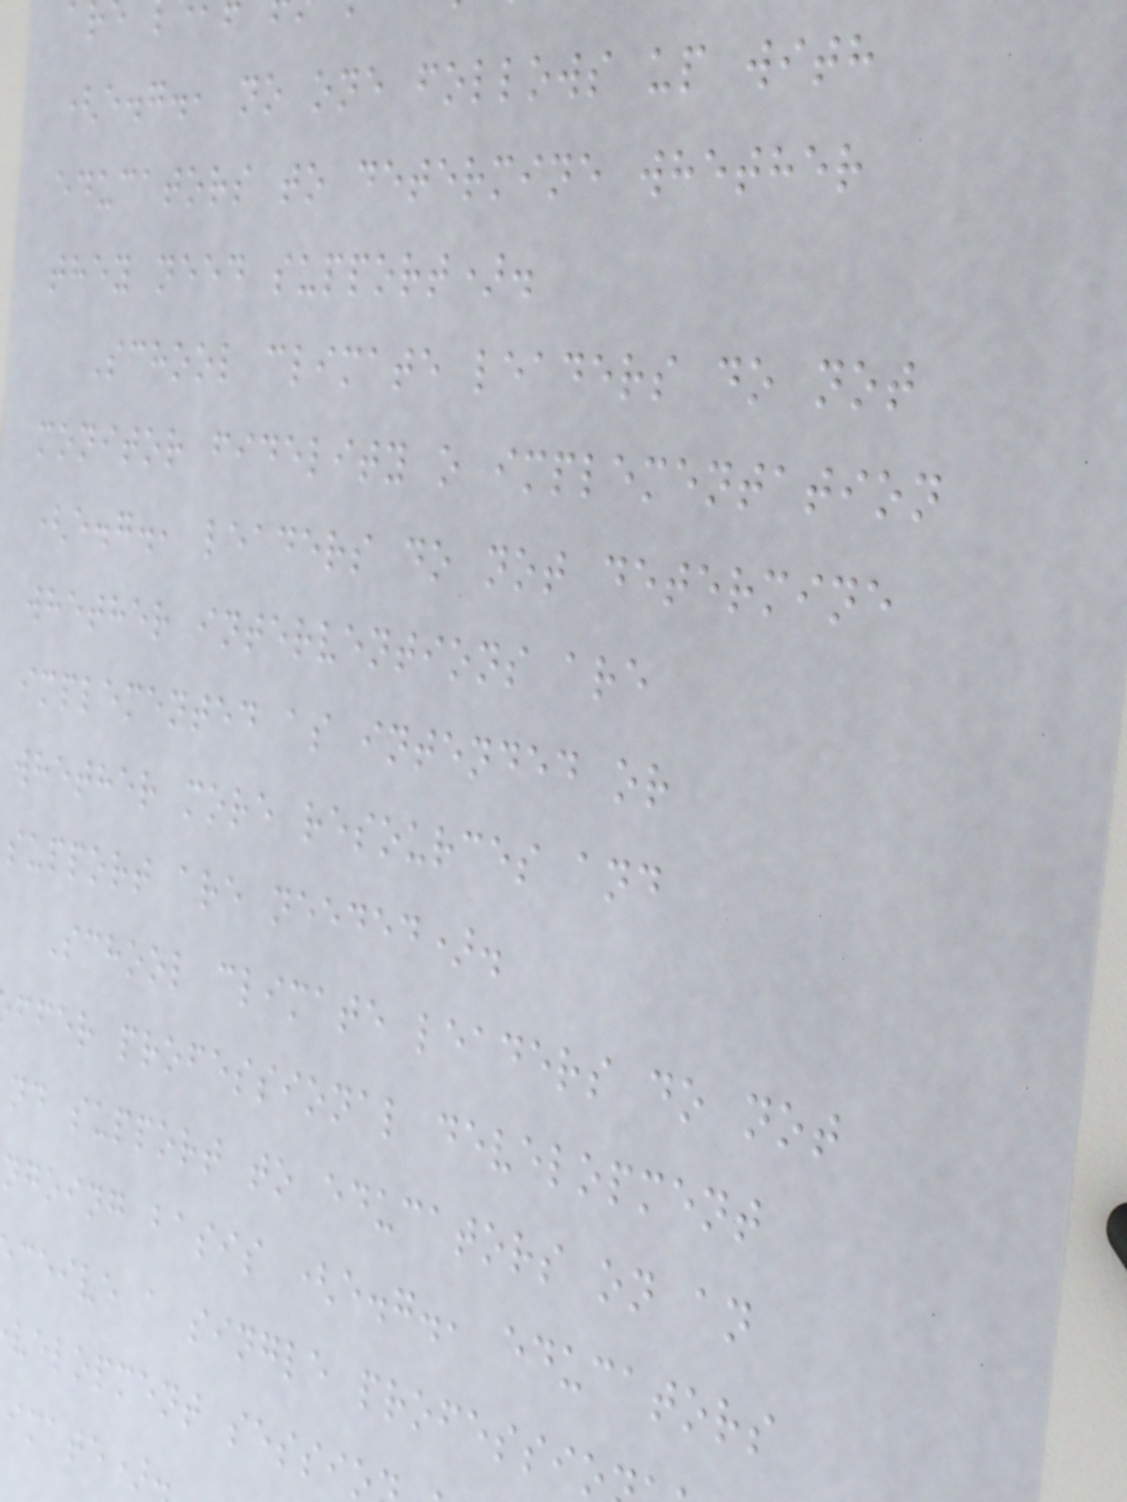(e.g., no one follows up with
educators to determine whether
they need support).
School climate leaders do not
monitor fidelity o implementation
(e.g., leaders do not determine
whether interventions are
implemented as intended or
whether more resources and
support are needed).
School climate leaders do not
ffer professional development
nd support to educators on an
ngoing basis (e.g., educators
ceive a single professio
velopment sessi
